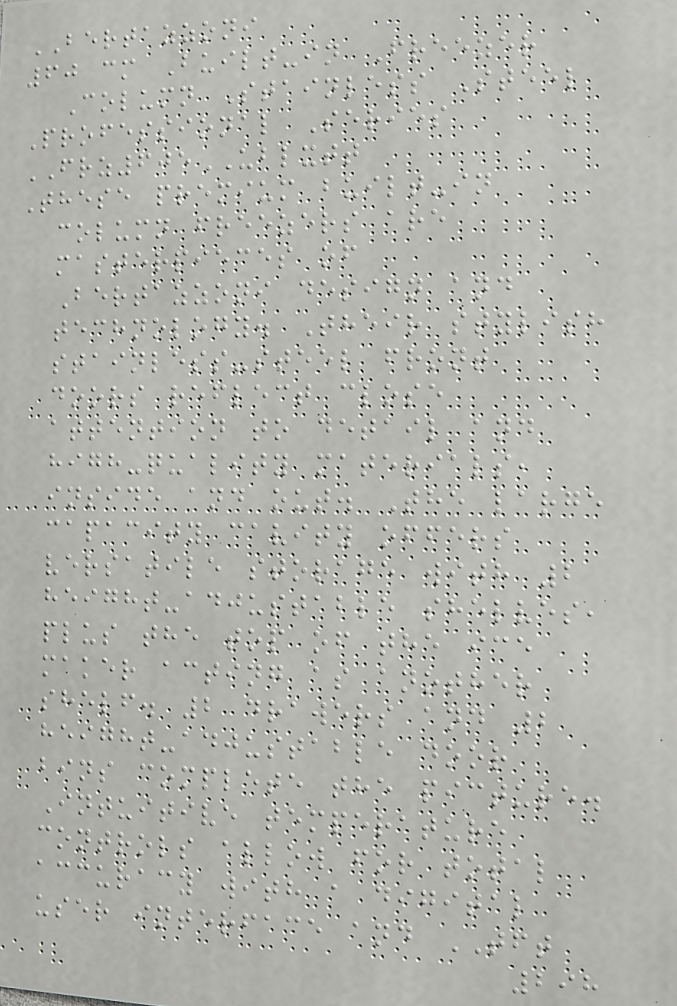BERTAZZONI
60 cm Built-in Freezer
Column Stainless Steel
Professional Series
FRZ605UBLXTT
These premium built-in
column freezers are
masterpieces of
Bertazzoni design and
technology. Their stylish
stainless-steel front
doors reflect close
attention to detail and
high-quality materials,
inside and out. The large
capacity cavity offers
versatile storage with 2
height-adjustable shelves,
plus the top of the ice
maker acting as another
shelf. 2 drawers and 2
height-adjustable door
bins complete the picture.
Intuitive temperature
controls allow for total
accuracy with a digital
user interface and TFT
298
